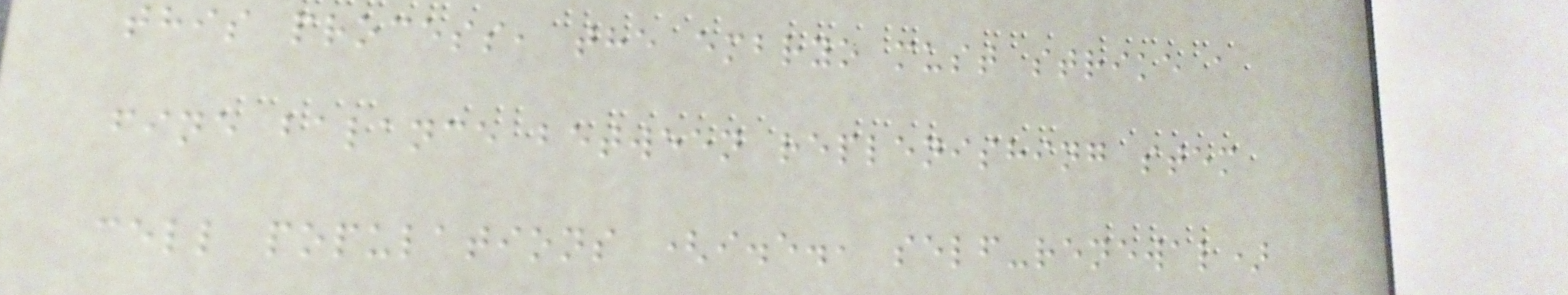this process, the embryo must strike a
fine balance between replenishing stem
cell populations (i.e., self-renewal)
